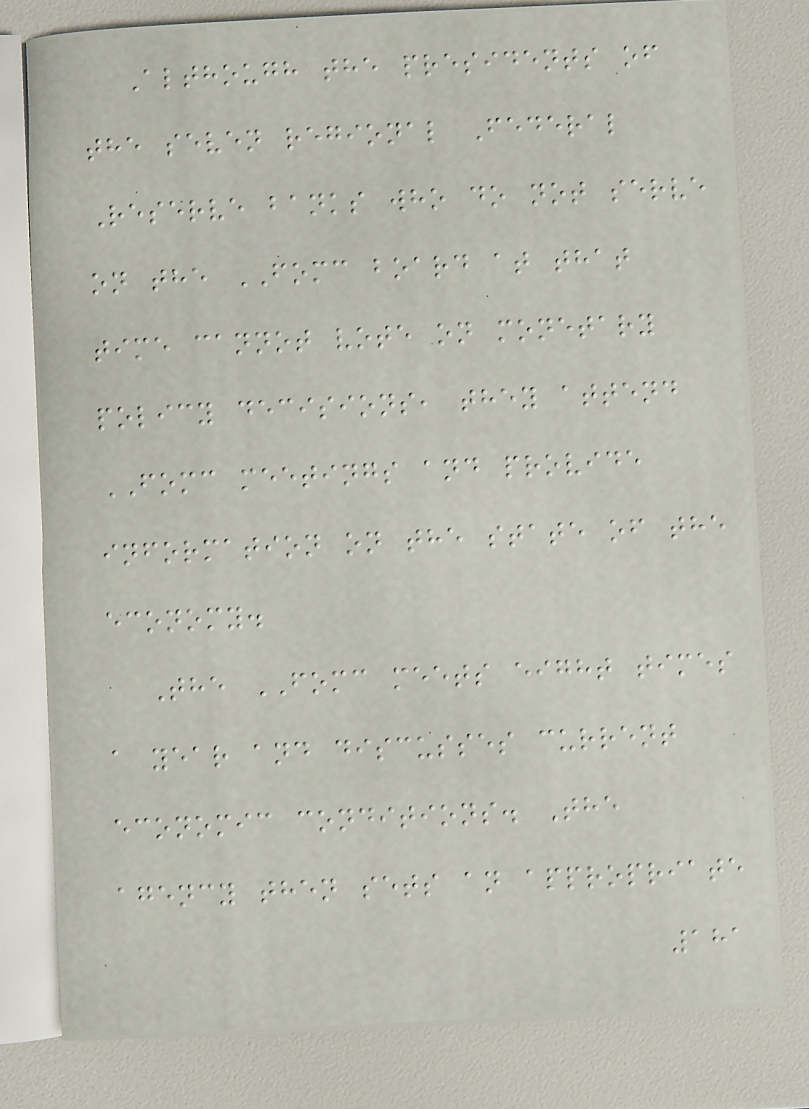Although the presidents of
the seven regional Federal
Reserve banks who do not serve
on the FOMC board at that
time cannot vote on monetary
policy decisions, they attend
FOMC meetings and provide
information on the state of the
economy.
The FOMC meets eight times
a year and discusses current
economic conditions. The
agency then sets an appropriate
181
